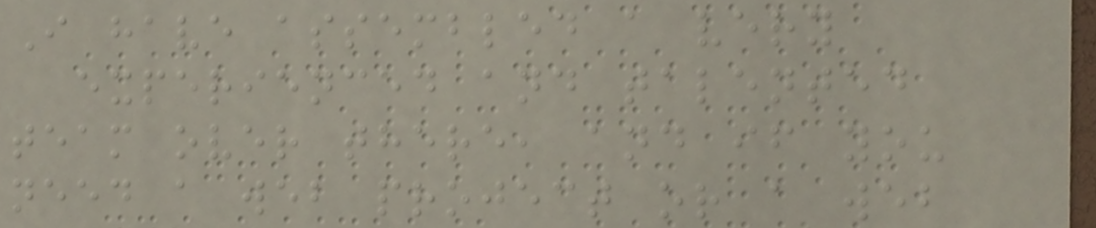I have assembled a very
experienced and talented
team over there, and if you
need a web project or a web
